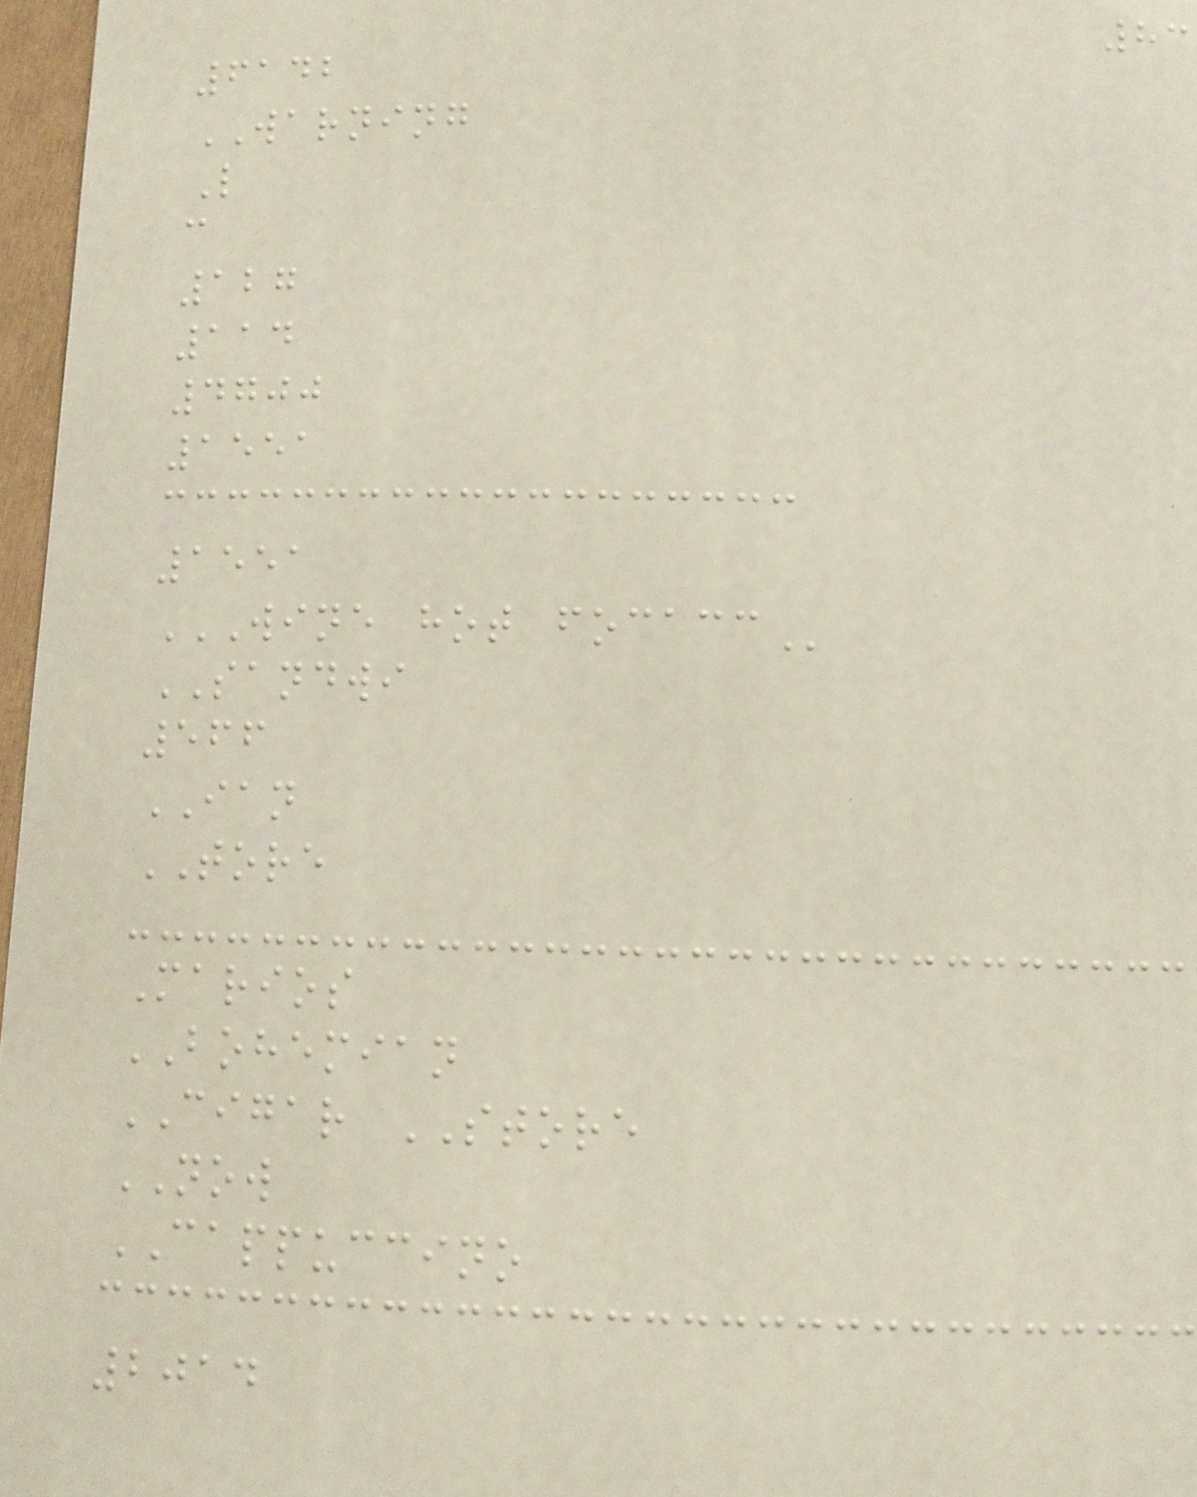83
6142
WARNING
L
c
127
114
4700
1551
1551
WINE HOT FOCACC
SANDWI
566
IAN
TORE
Marios
BOHEMIAN
CIGAR STORE
NOW
CAPPUCCINO
2014
